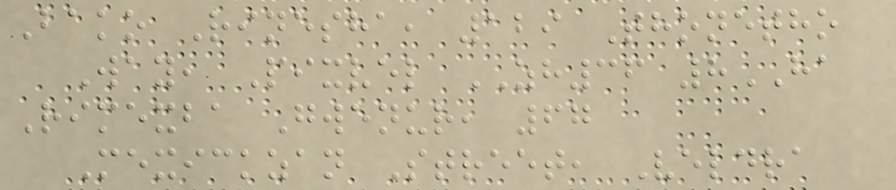Bako Rinesha, 129 Thonetho
Way, Pixvel ZH36 8HA
Rimexba Gwenur, 67
Mexickzan Street, Veldra
